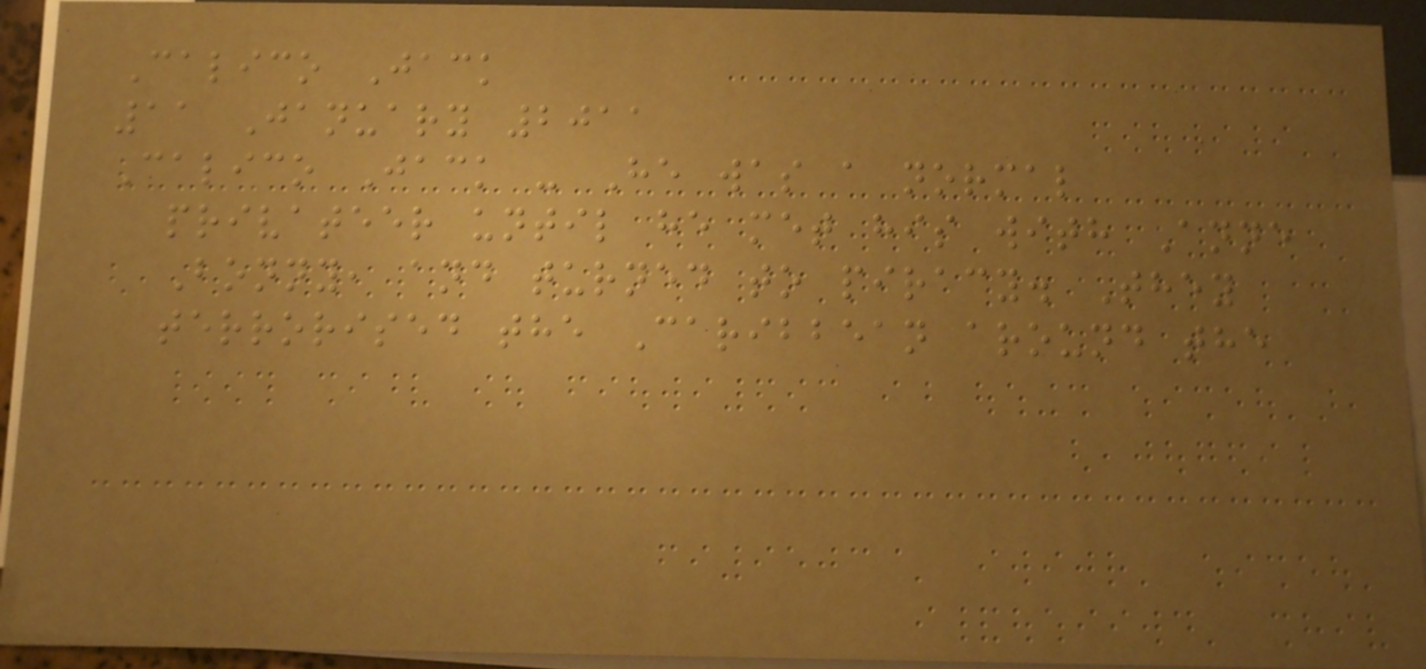Calico Jack
11 January 2011
Calico Jack - He was a normal
privateer until he met his with Anne
Bonny, and turned to piracy. They
terrorised the Caribbean around the
